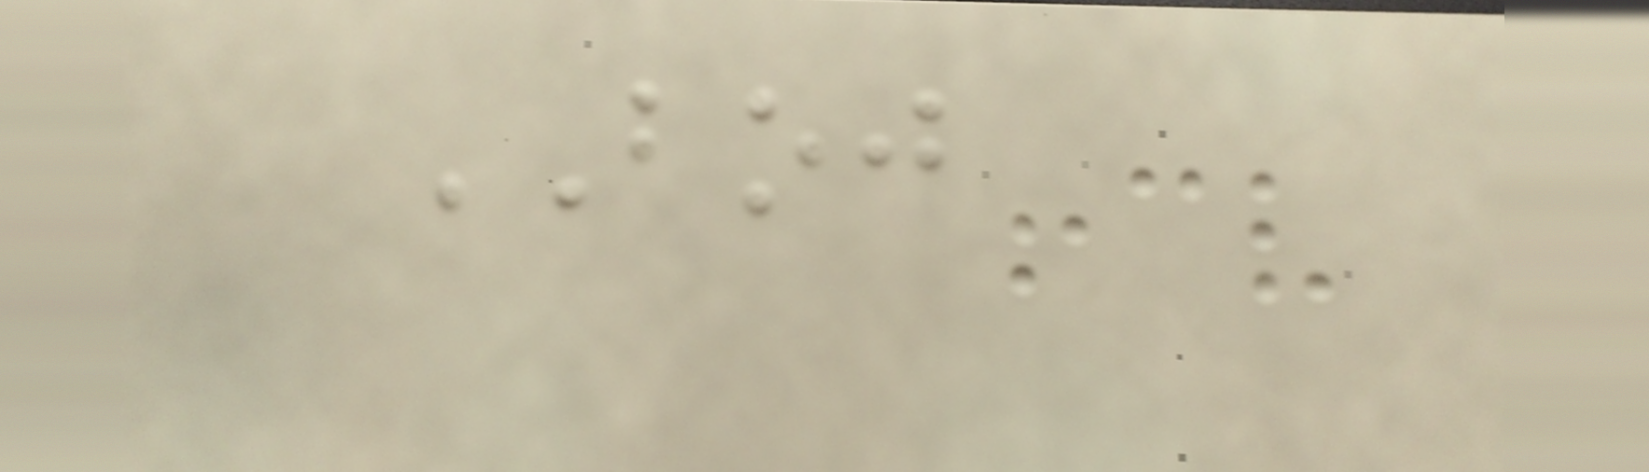BOJ
